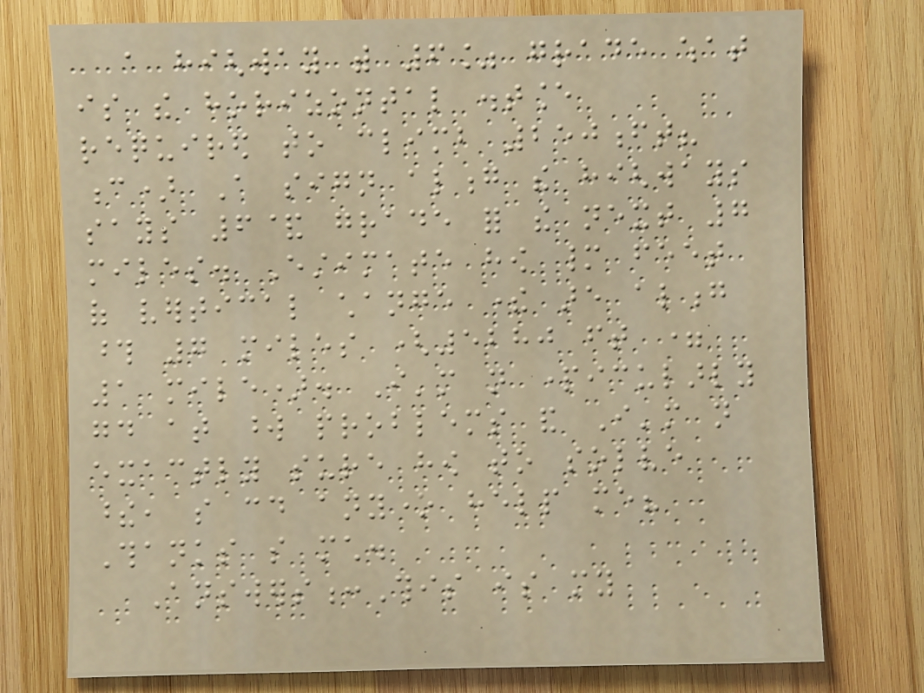a highway with 6% grade what
is the horizontal distance
required to climb 250ft?
c) A sign along the highways
says 6& grade for the next 7
miles. Estimate how many feet
of vertical change there are along
those 7 miles (5280 ft =
1 mile). I'm not particularly
good at word problems and I'm not
exactly sure how to solve
these, so could anyone help me?
Thanks so much.
Answers:This is my
